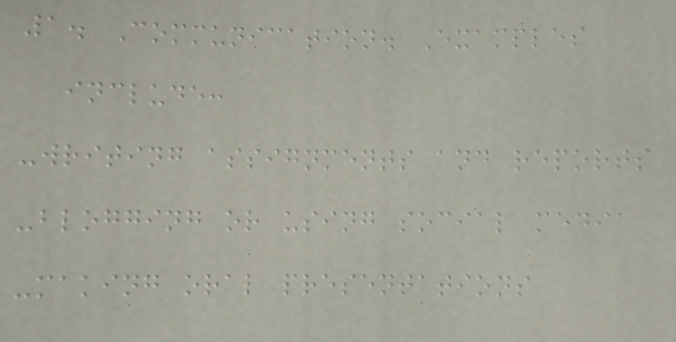1. Communication. Examples
include:
-writing assignments and reports
-blogging or using social media
-making oral presentations
